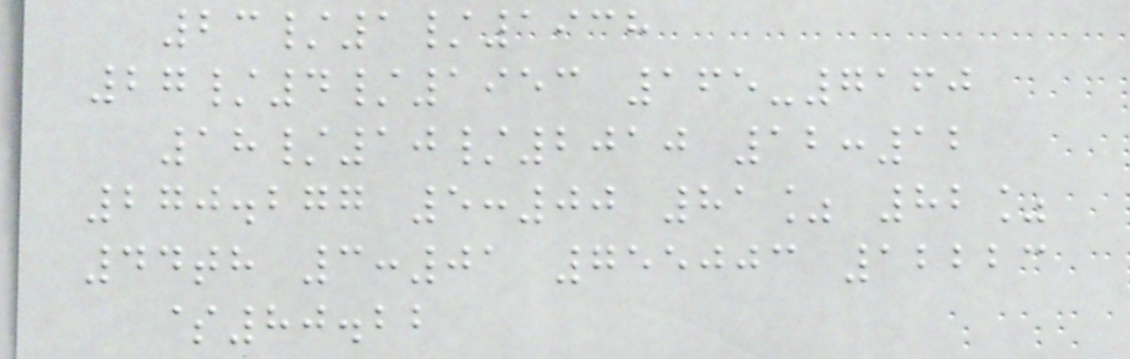23/1/1938
27/4/1953 165-7160
18/10/2010 12:12
270.277 5:00 81% 82%
44th 3:01 755003 12223
$80.22
